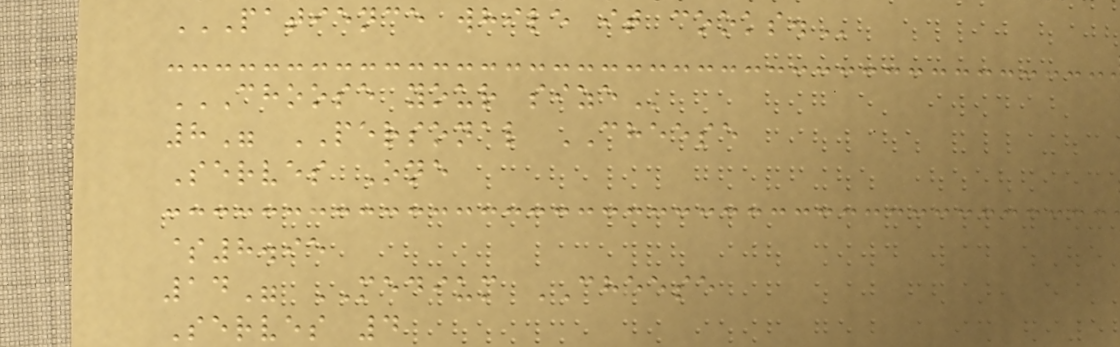PATIENCE WHILE IT COOKS.
CHOOSE YOUR SIZE
8" PERSONAL CHEESE
Serves One
$8.95
14" MEDIUM CHEESE
Serves 4
